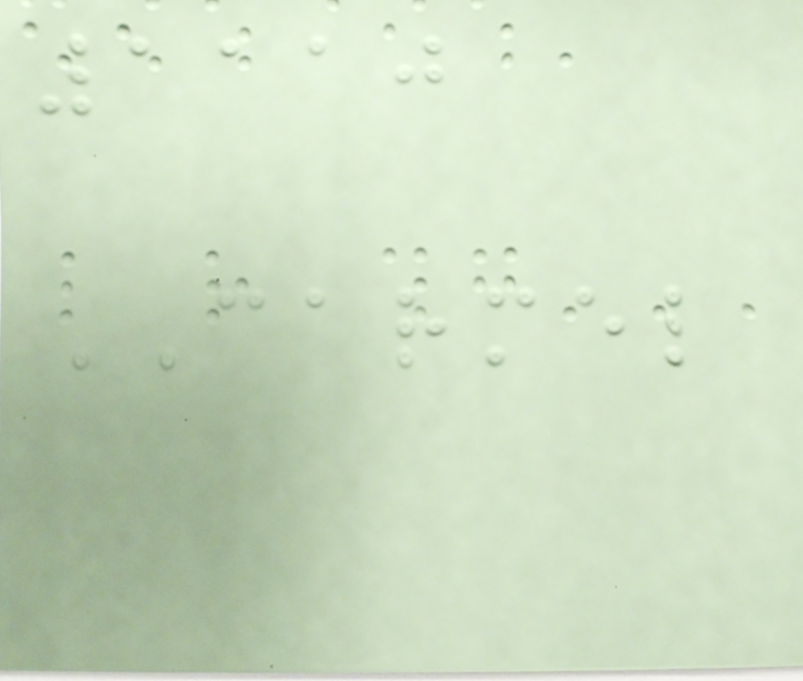1110
CARMEL
